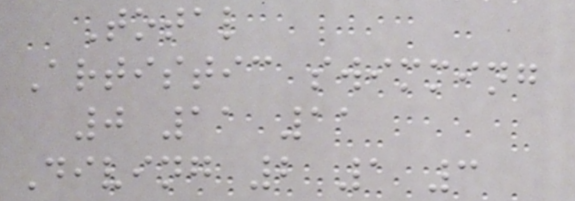Total
Artistic swimming
0 11 11
Diving 2 1 3
